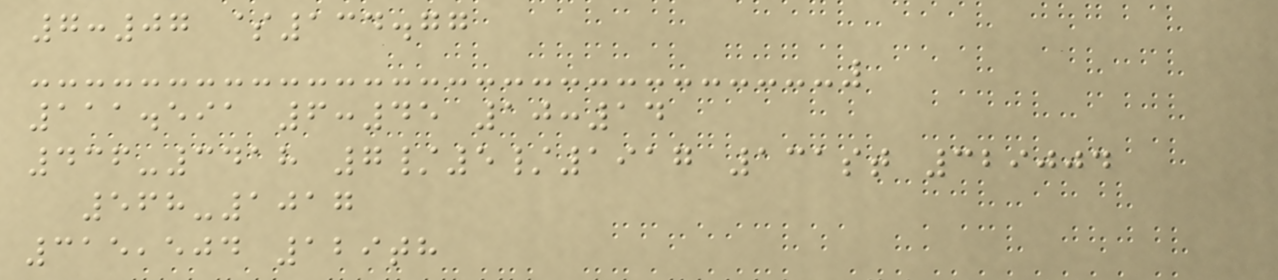7:07 $134.77
111.591 6:45 10:14
436-3418 7/5/1917 131st 329004
568-1017
315,504 129th
